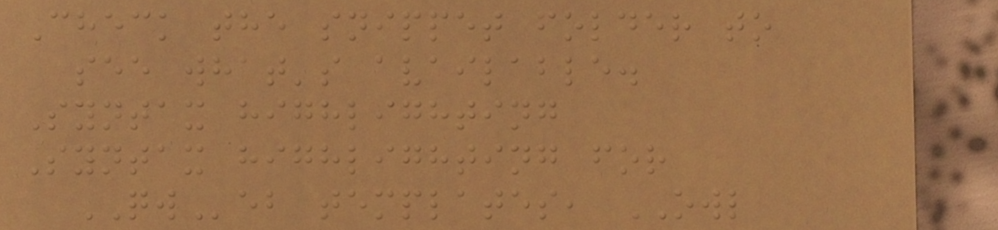Check the snippet folder to
see what's available.
Syntax highlighting
Syntax highlighting for
QWeb templates, OWL
